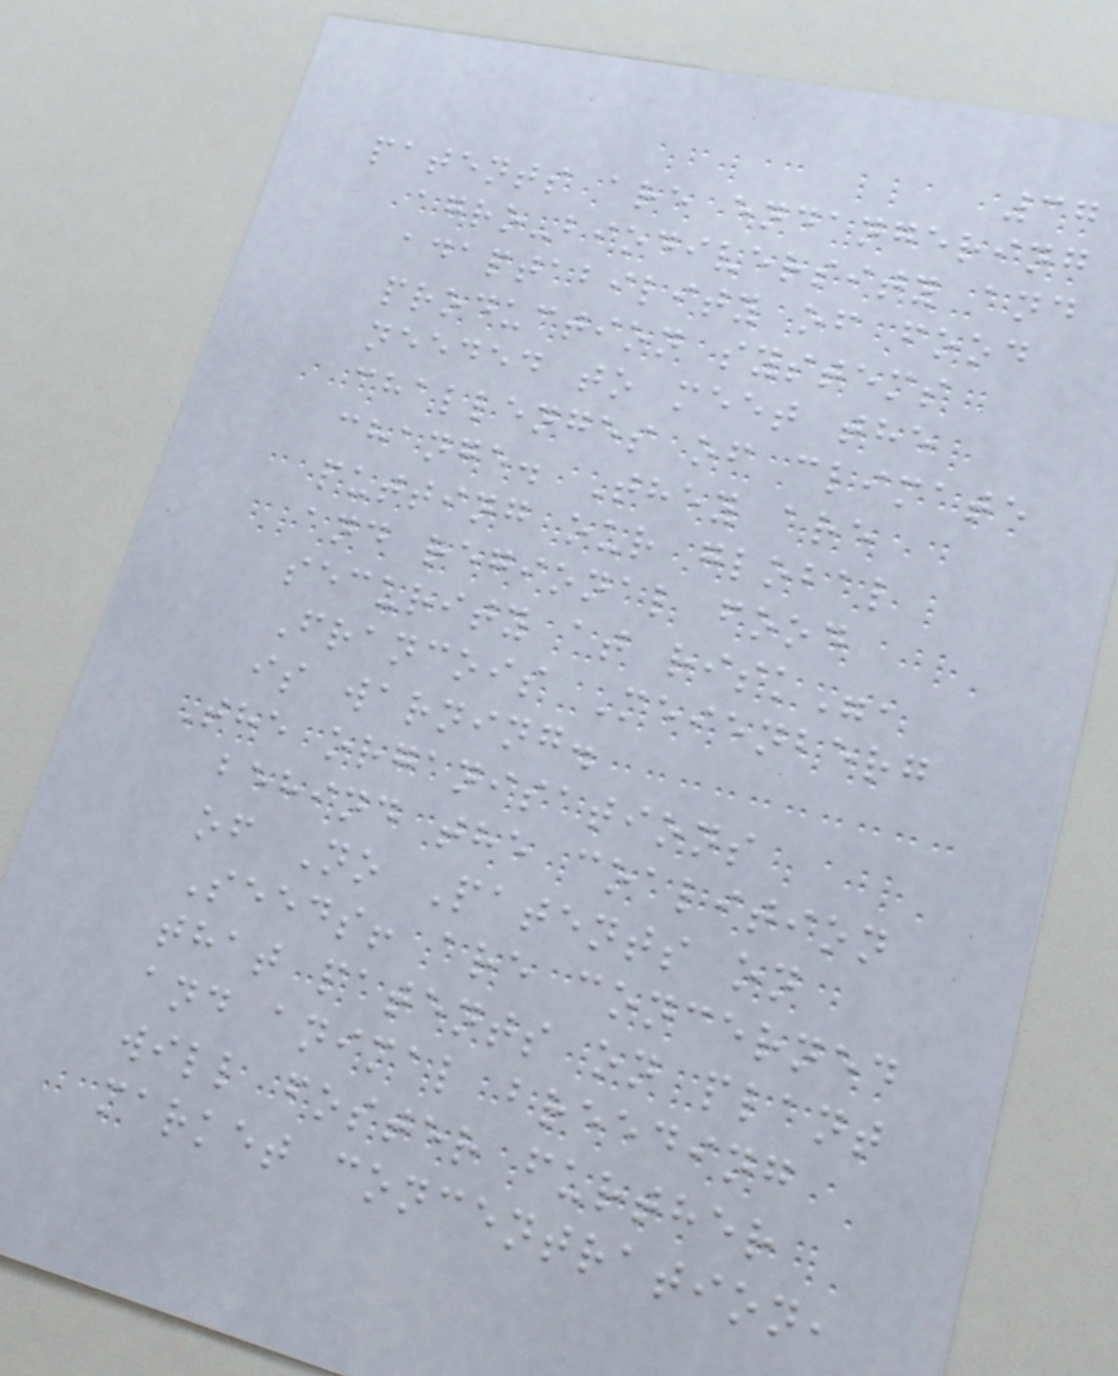37
patents are endangering
agro-biodiversity and
adaptability of food
production systems
needed to meet the
challenges of climate
change. They are
putting our global
and regional food
security at risk",
Francois Meienberg
is warning.
The organisations
behind the coalition
of No Patents on
Seeds! are concerned
that patents on plant
and animal breeding
will foster further
market concentration,
